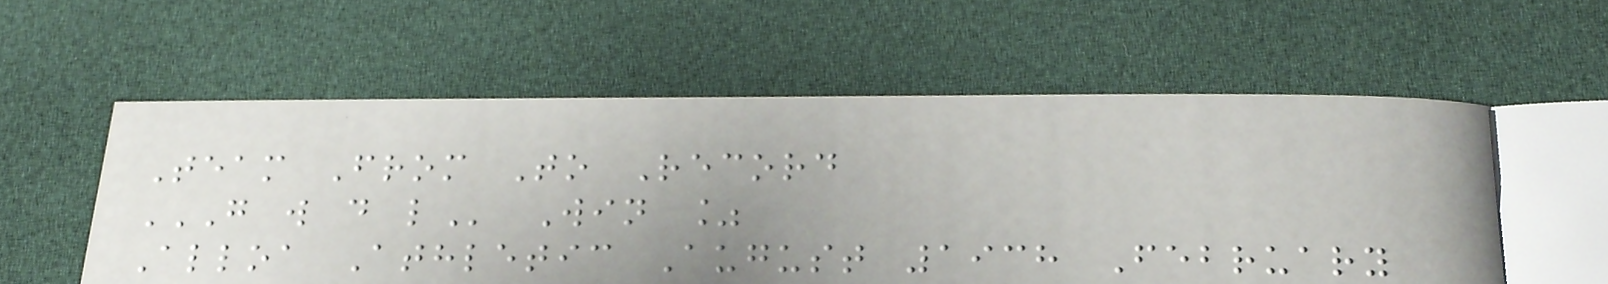Team From To Record
G W D L Win %
Alloa Athletic August 1938 February
